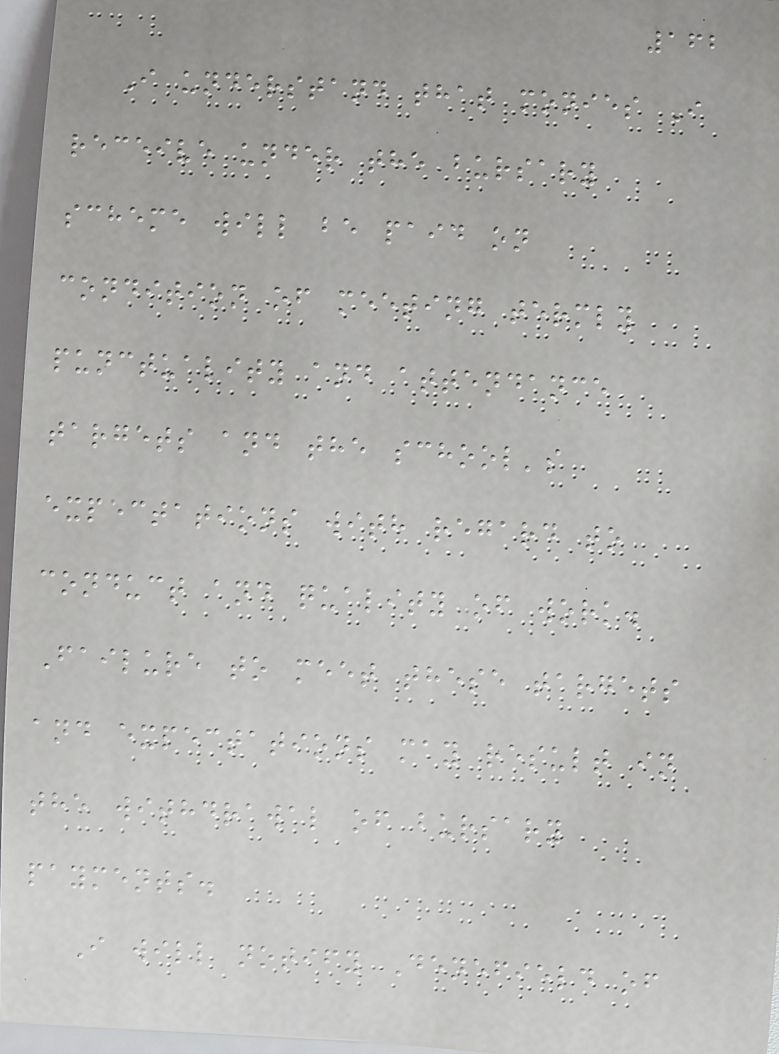162
I understand that monies I
receive under the bursary
scheme will be paid on
condition of meeting termly
punctuality and attendance
targets and the school's
expectations with regard to
conduct and quality of work.
Failure to meet these targets
and expectations may result in
the withdrawal of bursary
payments.
I will notify Denefield of
